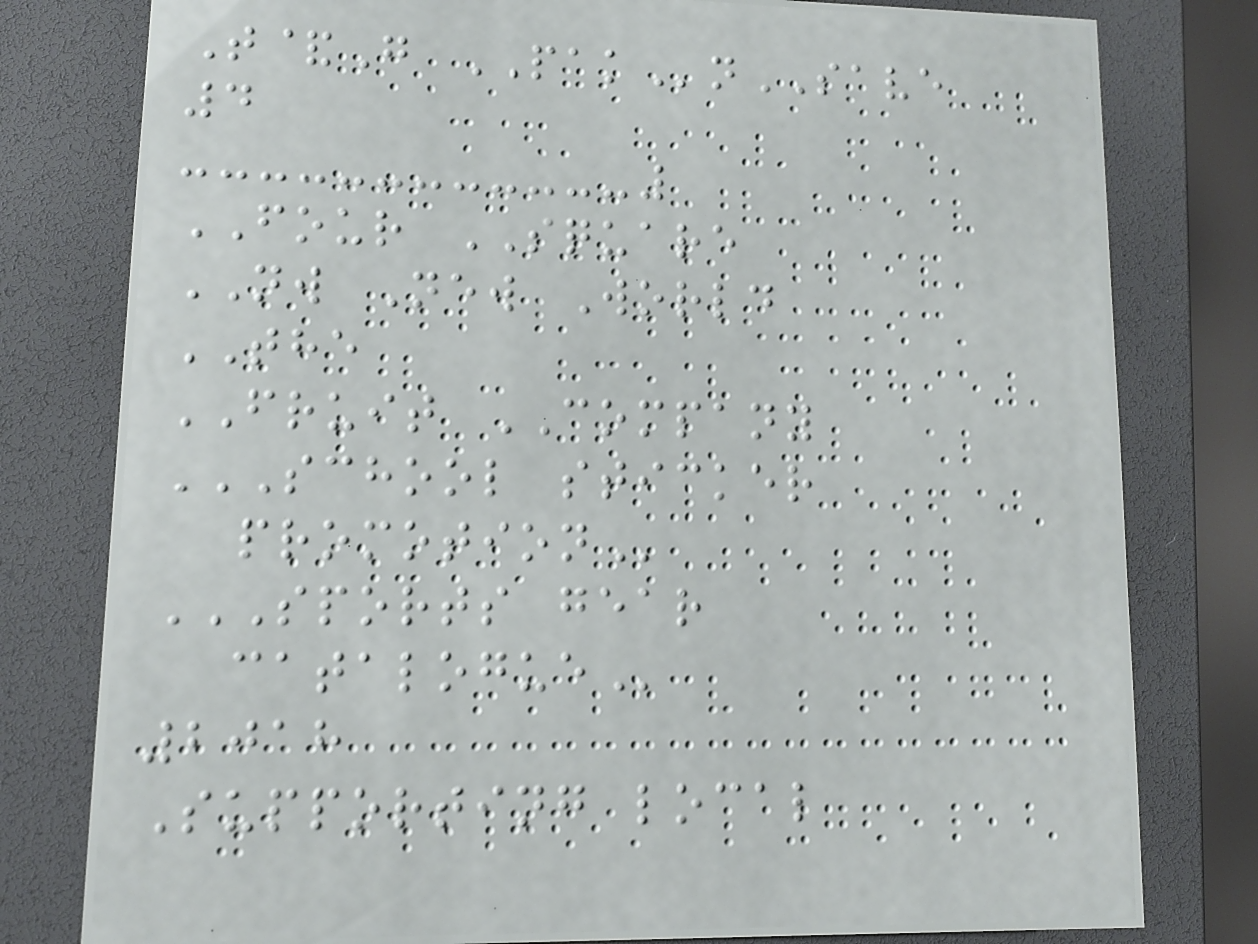T&G PAKnSAVE
4
FOUR SQUARE
NW New World
THE
FRUIT COMPANY
SCHOOL STICKER
PROMOTION
SPORTS GEAR
CATALOGUE
2018
Supporting local
